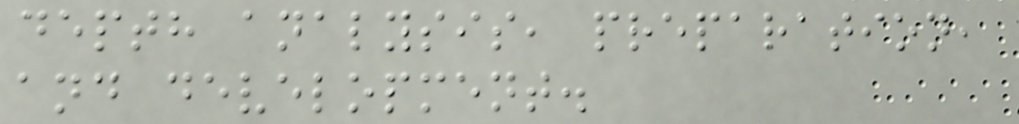depth analysis, preparation,
and development.
